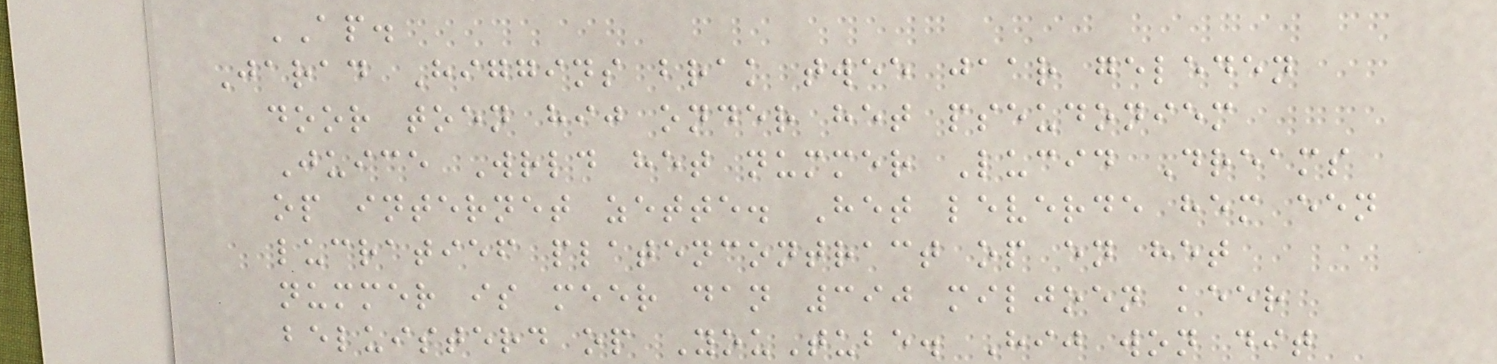AP.
Jarad Higgins brak twee jaar geleden
door toen hij onder het pseudoniem
Juice Wrld het nummer Lucid Dreams
op internet zette. Het leverde hem een
lucratief platencontract op en het
nummer is meer dan 390 miljoen keer
beluisterd op YouTube. Hij won dit
